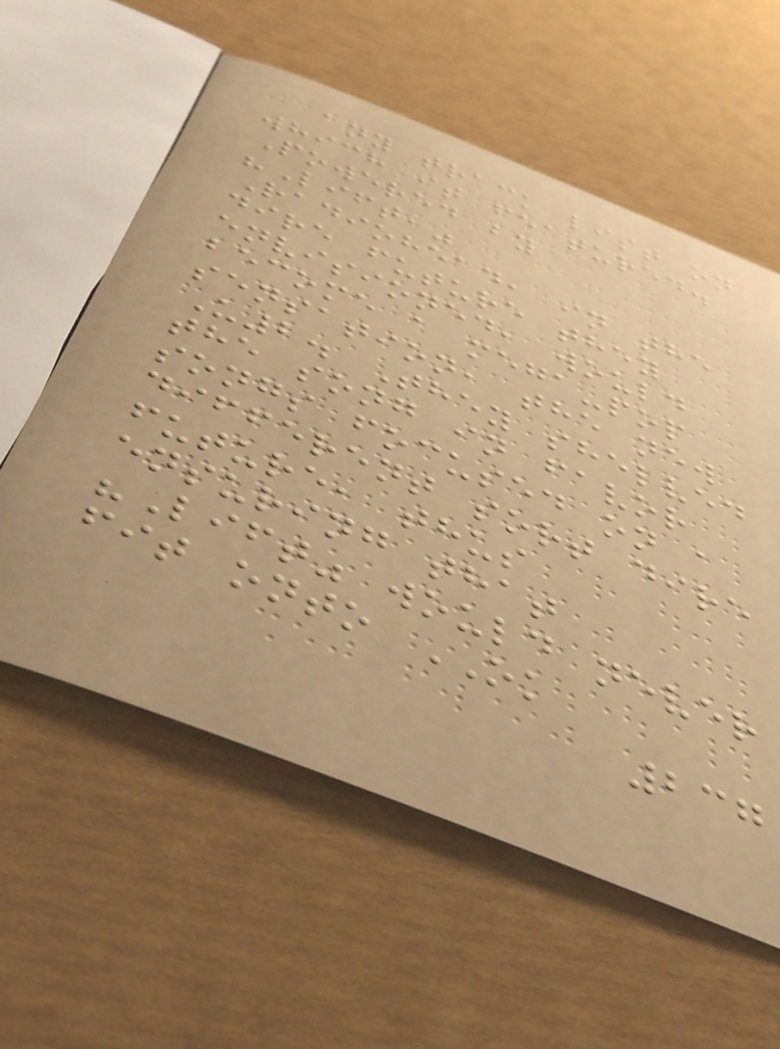any track list on
which it featured.
Powered by
"Lift,"
Radiohead, in the
dire future they
envisioned, would
become a mega-pop
sensation, the new
U2. They shelved
the song in favor
songs focused on a
different sort dire
future, thus
ensuring that
"Lift" would never
fit onto OK
237
